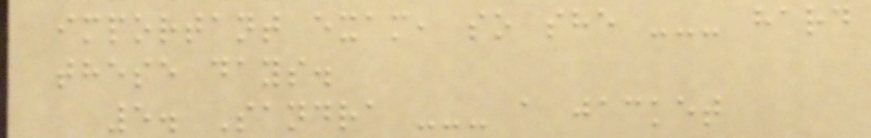important exam, so she --- hard
these days.
5. Sandra --- a jacket
